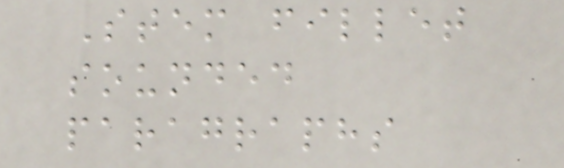Stem fillet
sounded
paragraphs
